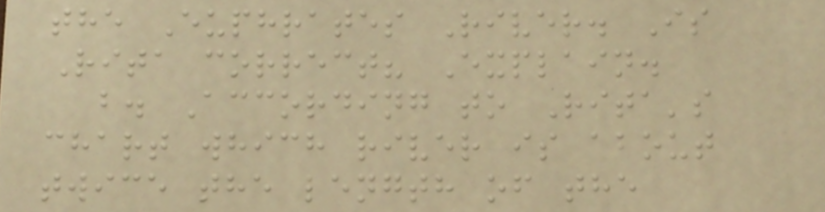the Euphrates River. Is
Rita correct? Explain.
b. According to Rita's
chart which river is about
twice the length of the
